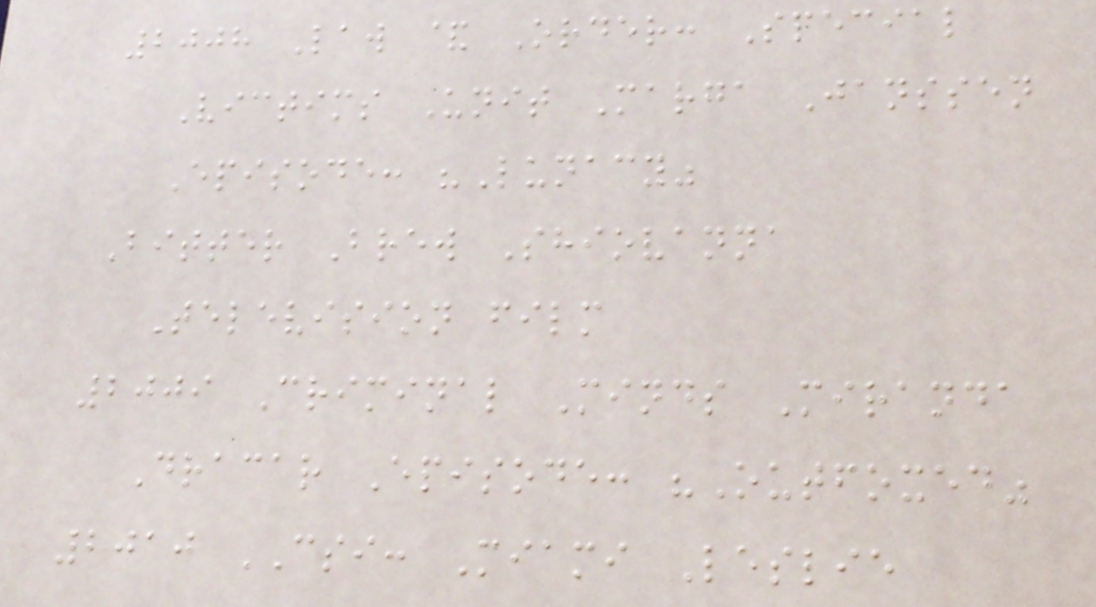2008 Law & Order: Special
Victims Unit Marga Janssen
Episode: "Lunacy"
Bitter Brew Shiovanna
Television film
2009 Criminal Minds Miranda
Dracar Episode: "Outfoxed"
2010 CSI: Miami Leslie
